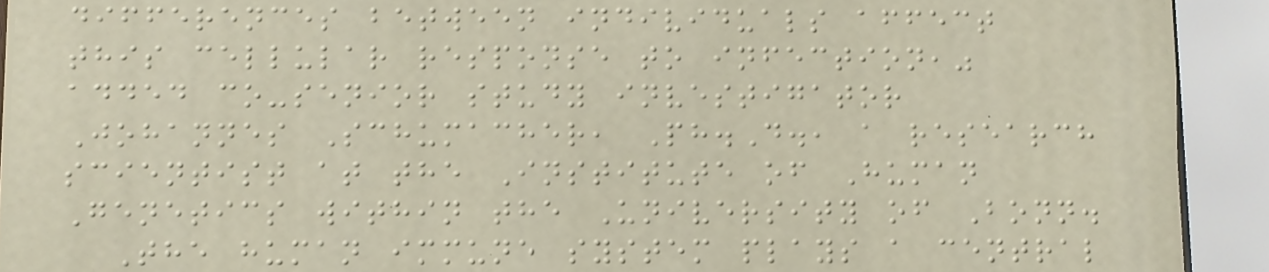differences between individuals affect
this cellular response to infection,"
added co-senior study investigator
Johannes Schumacher, Ph.D., a research
scientist at the Institute of Human
Genetics within the University of Bonn.
The human immune system plays a central
